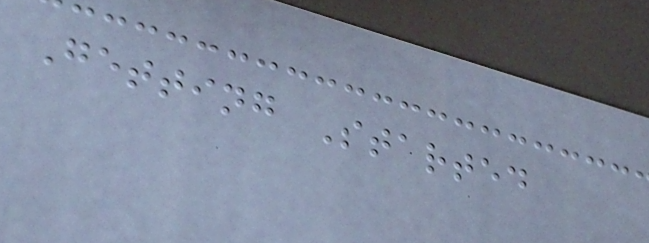Getting Started
